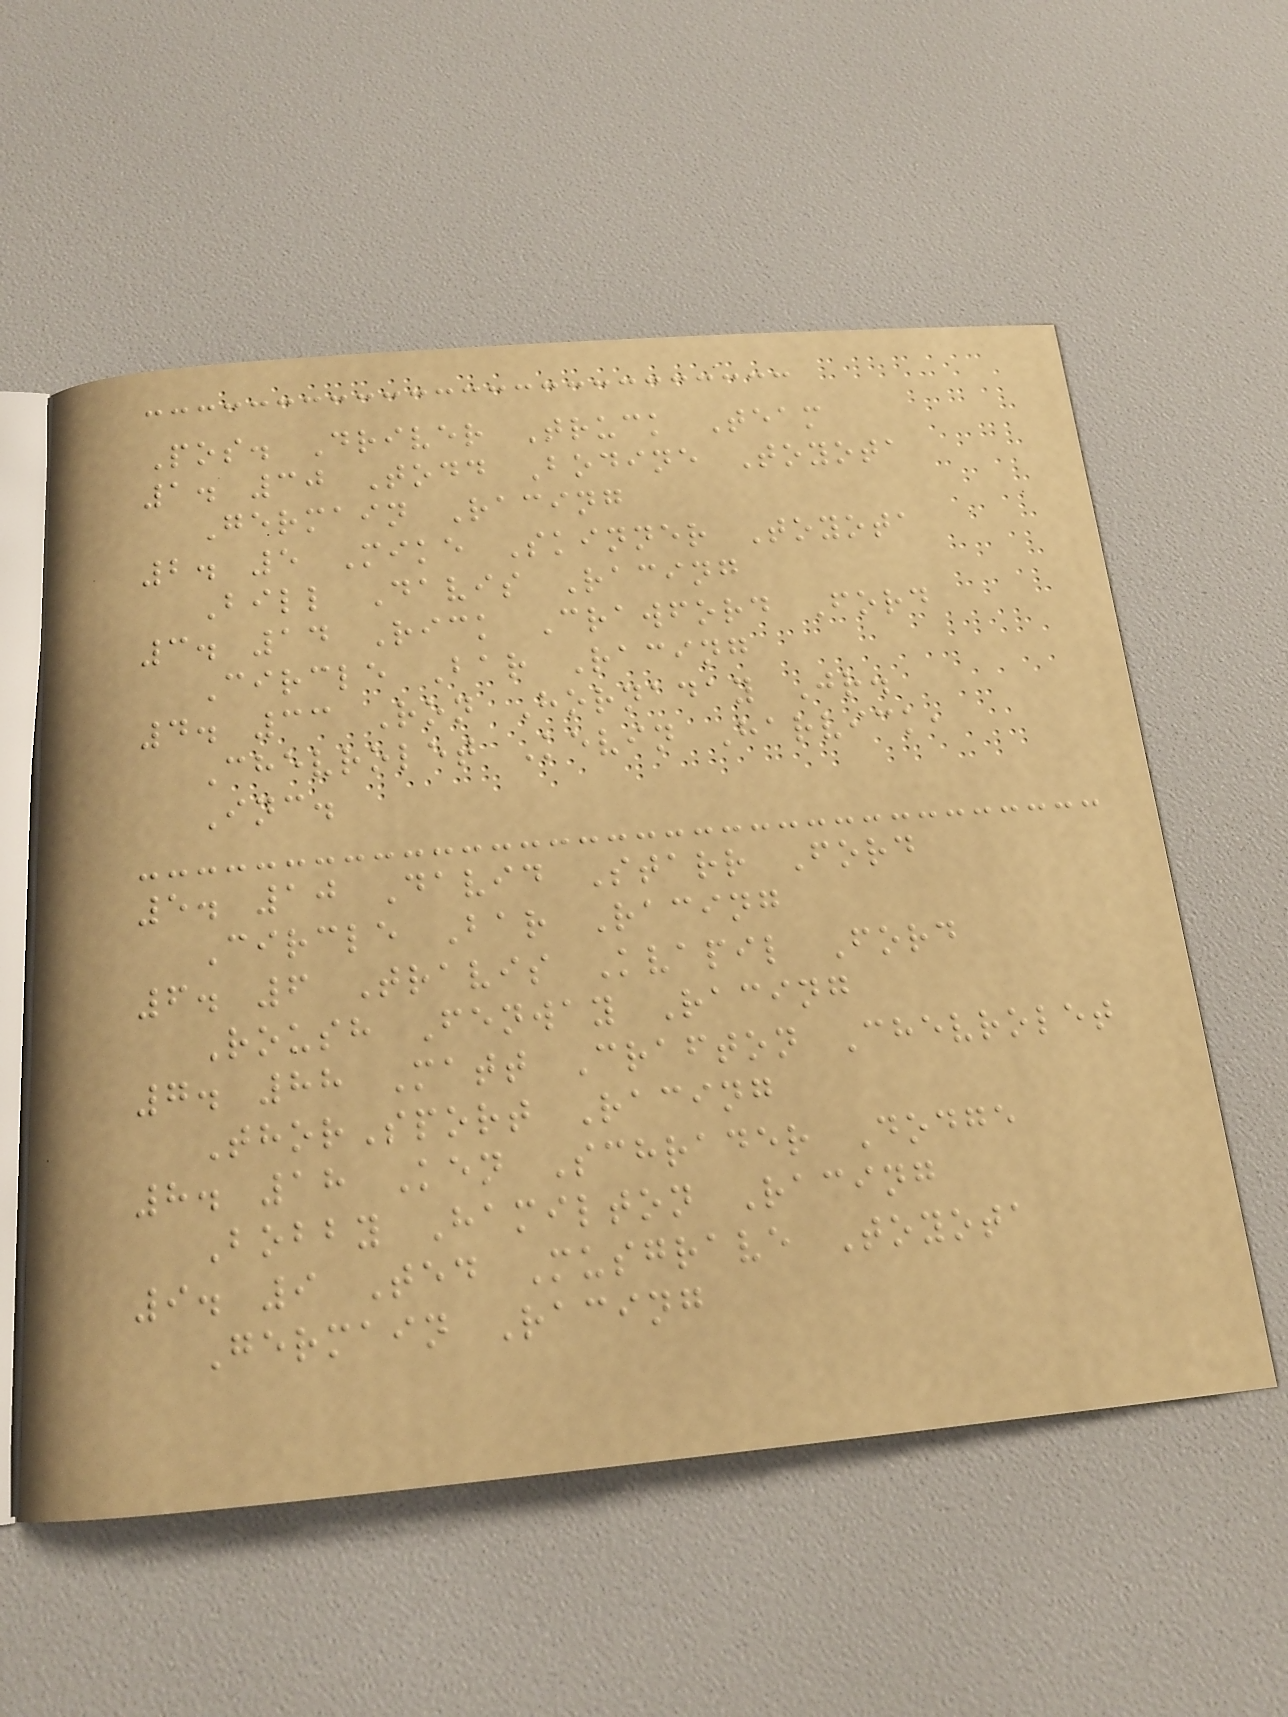Pos. Driver Truck Team
1. 30 Todd Bodine Toyota
Germain Racing
2. 5 Mike Skinner Toyota
Bill Davis Racing
3. 14 Rick Crawford Ford
Circle Bar Racing
4. 33 Ron Hornaday Jr.
Chevrolet Kevin Harvick,
Inc.
5. 10 David Starr Ford
Circle Bar Racing
6. 6 Travis Kvapil Ford
Roush Fenway Racing
7. 88 Matt Crafton Chevrolet
ThorSport Racing
8. 18 Ken Schrader Dodge
Bobby Hamilton Racing
9. 9 Ted Musgrave Toyota
Germain Racing
